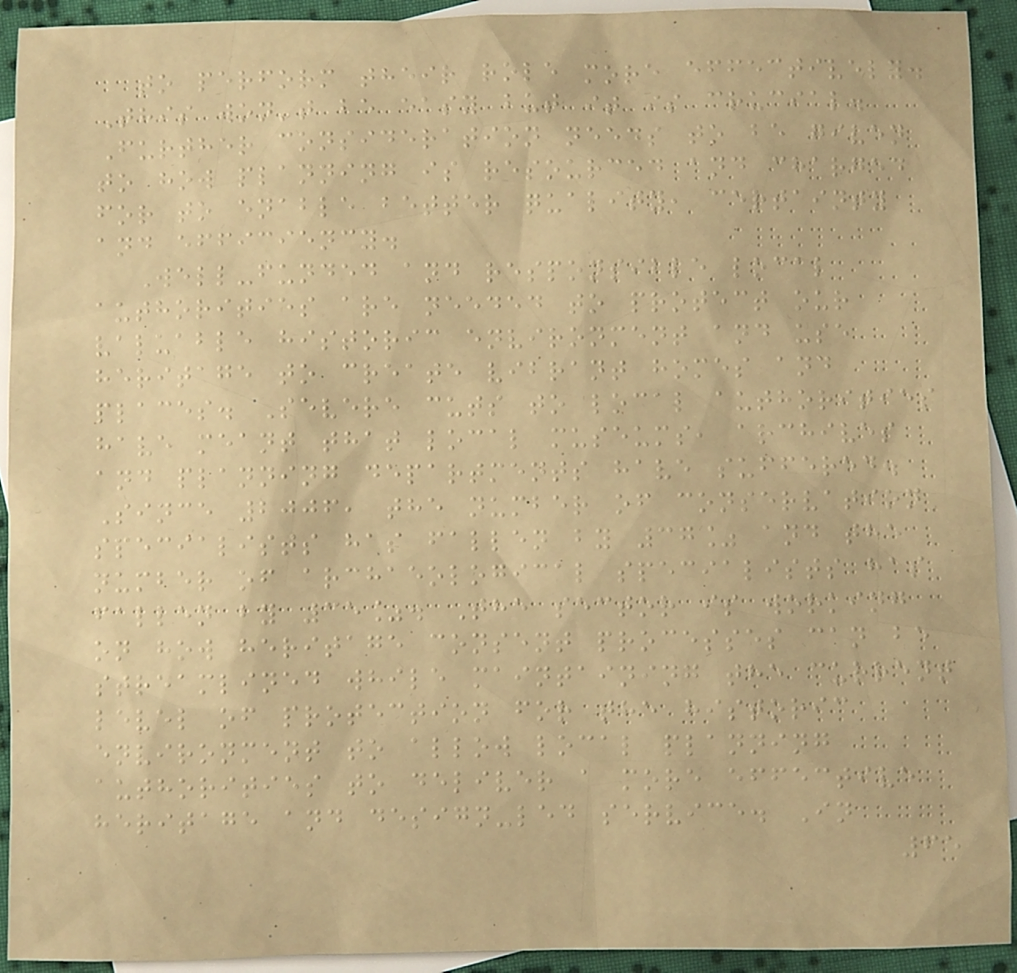to perform their role more effectively.
This won't be easy but it is crucial.
Further consideration needs to be given
to how planning is resourced and charged
for to enable better quality, certainty
and efficiency.
Well-funded and responsible local
authorities are needed to protect our
valuable historic environment and use
heritage to create vibrant homes and
places. Severe cuts to local authorities
have meant that local museums, archives
and planning departments have suffered.
Since 2006, the number of conservation
specialists has fallen by 37% and the
number of archaeological specialists has
fallen by 35%. The sector is working
on how heritage consent processes can be
streamlined while maintaining the current
level of protection for the historic
environment to allow local planning
authorities to deliver a more effective
heritage and design-led service. In
65
